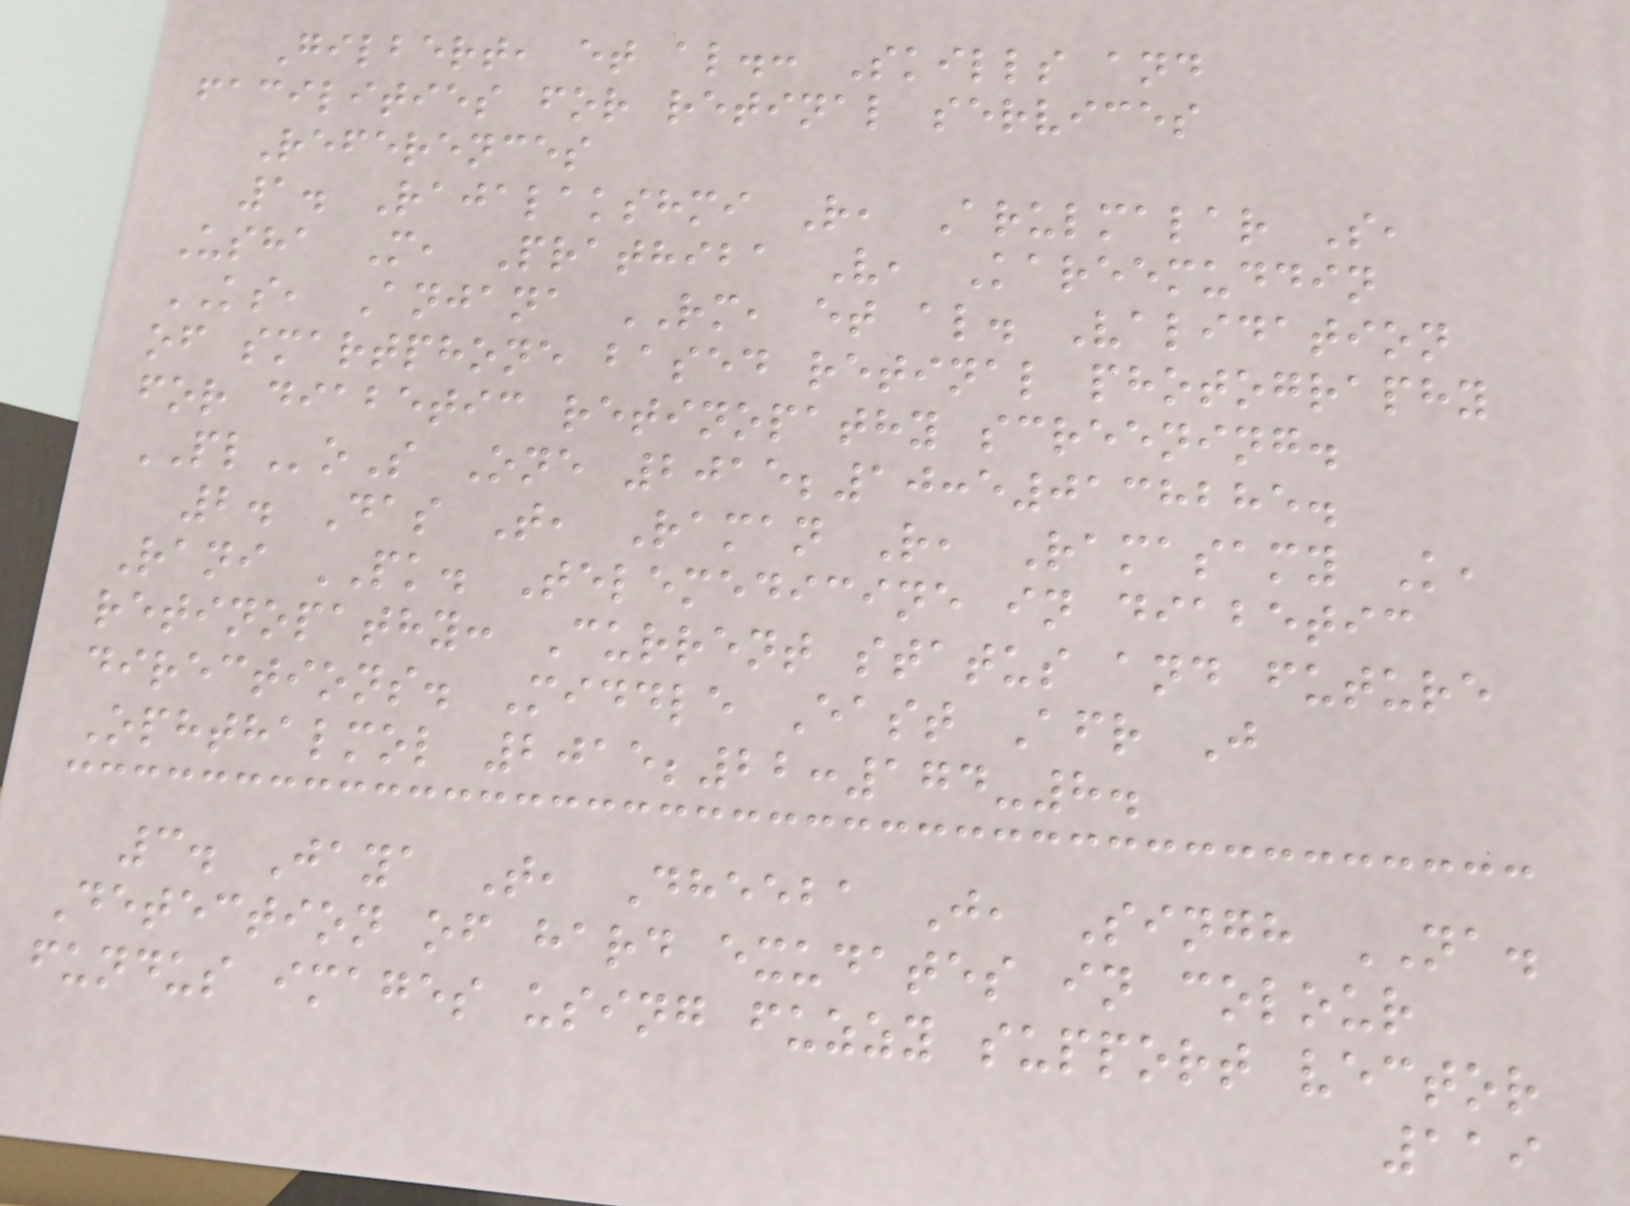Gilbert, et al.: Skills and
facilities for retinal services
References
1. Rajalakshmi R, Arulmalar S,
Usha M, Prathiba V, Kareemuddin
KS, Anjana RM, et al. Validation
of smartphone based retinal photography
for diabetic retinopathy screening.
PLoS One 2015;10:e0138285.
2. Das T, Raman R, Ramasamy K,
Rani PK. Telemedicine in diabetic
retinopathy: Current status and future
directions. Middle East Afr J
Ophthalmol 2015;22:174-8.
3. Jaya T, Dheeba J, Singh NA.
Detection of hard exudates in colour
fundus images using fuzzy support vector
119
